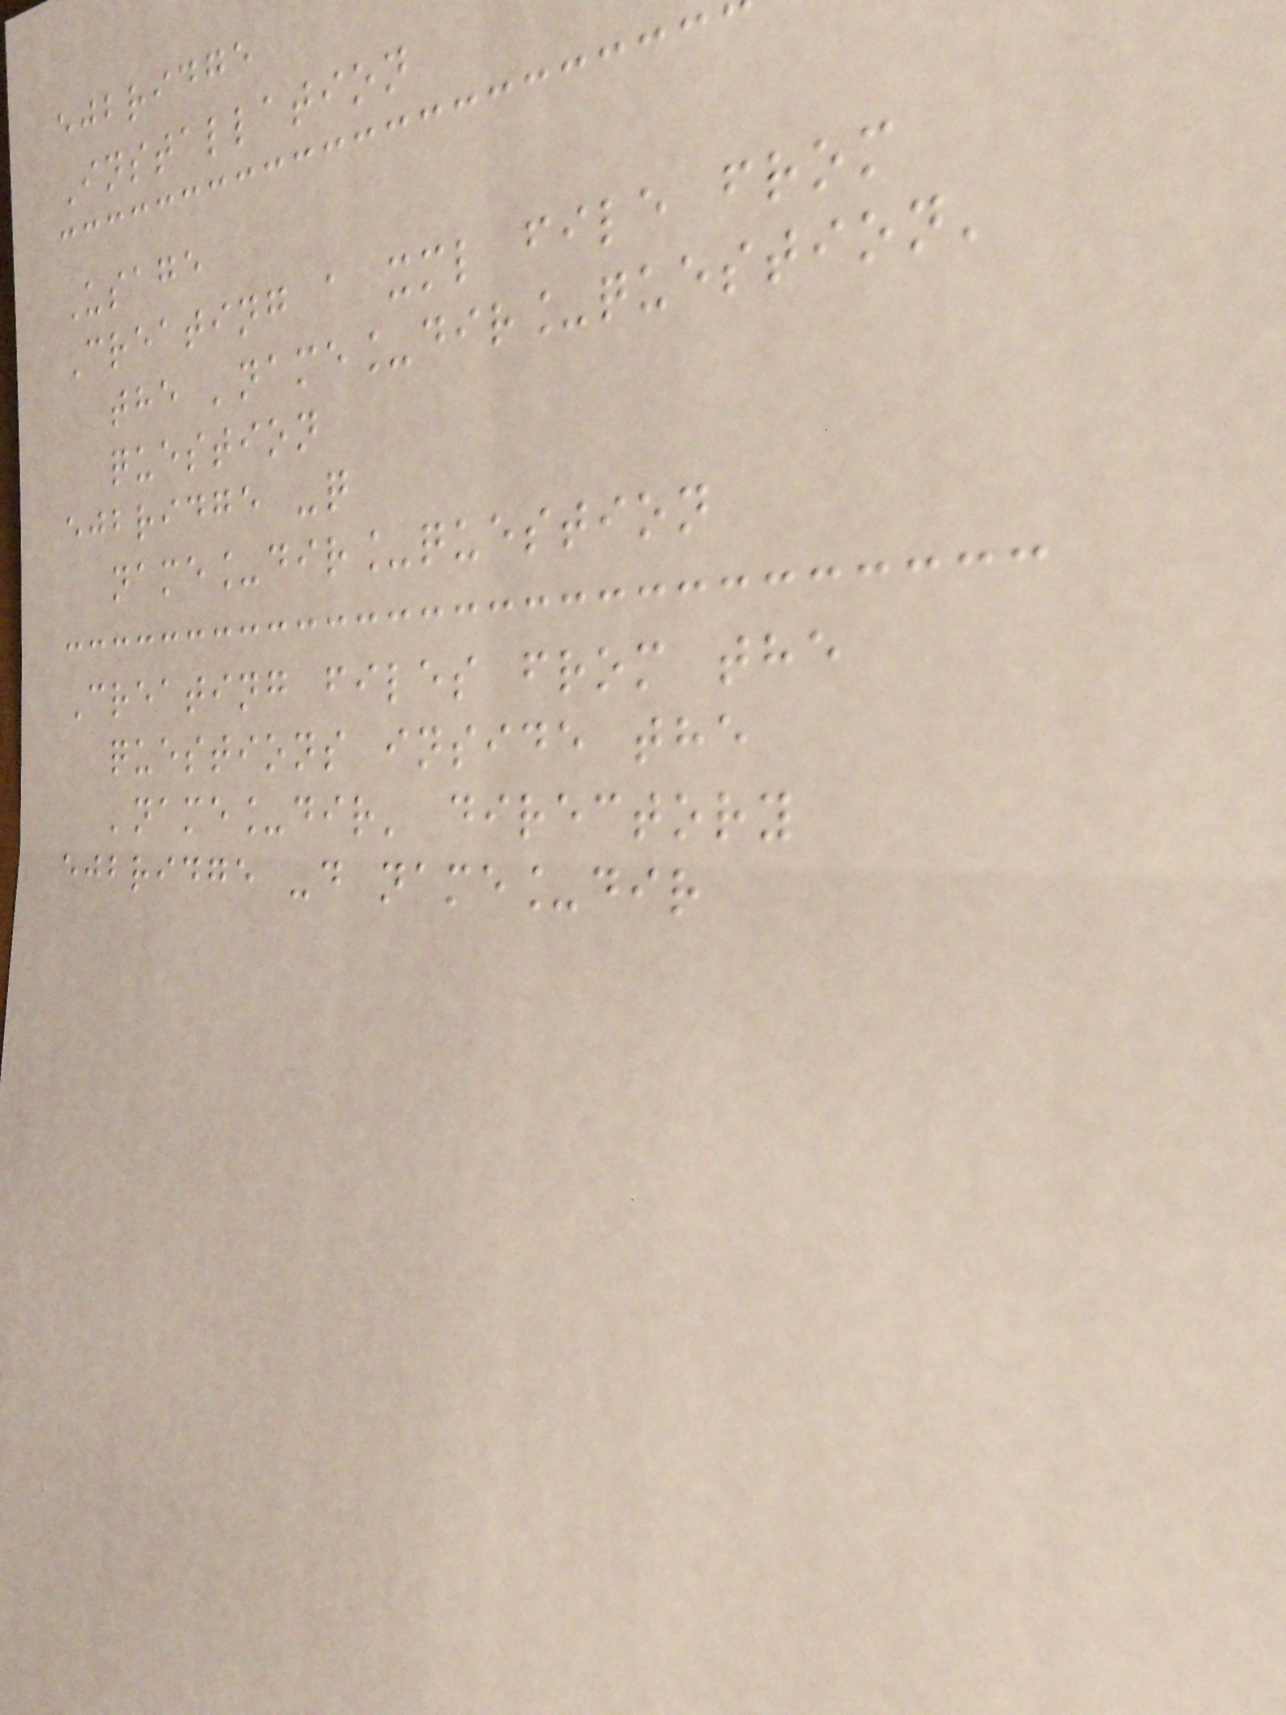ejbridge
Installation
Usage
Creating a xml file from
the 'name_dir_question'
question
ejbridge -q
name_dir_question
Creating files from the
questions inside the
'name_dir' directory
ejbridge -d name_dir
